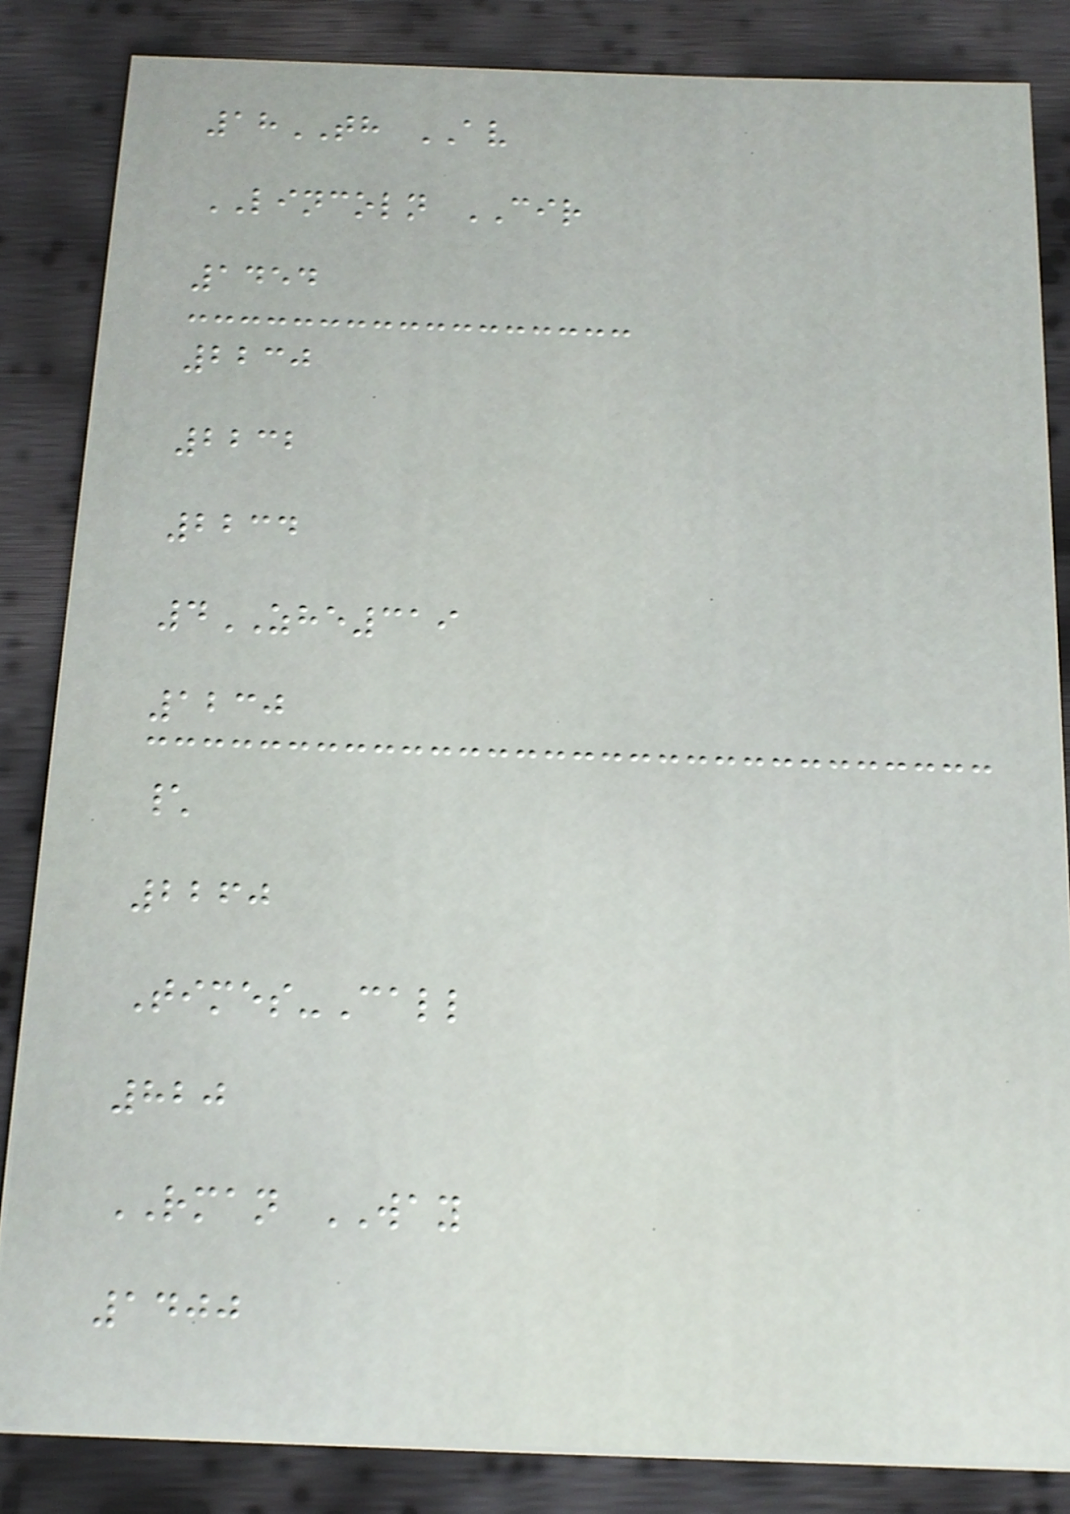18TH AV
LINCOLN CIR
1454
2230
2232
2234
4ZHE319
1230
\
2260
Times-Call
820
RMAN WAY
1400
